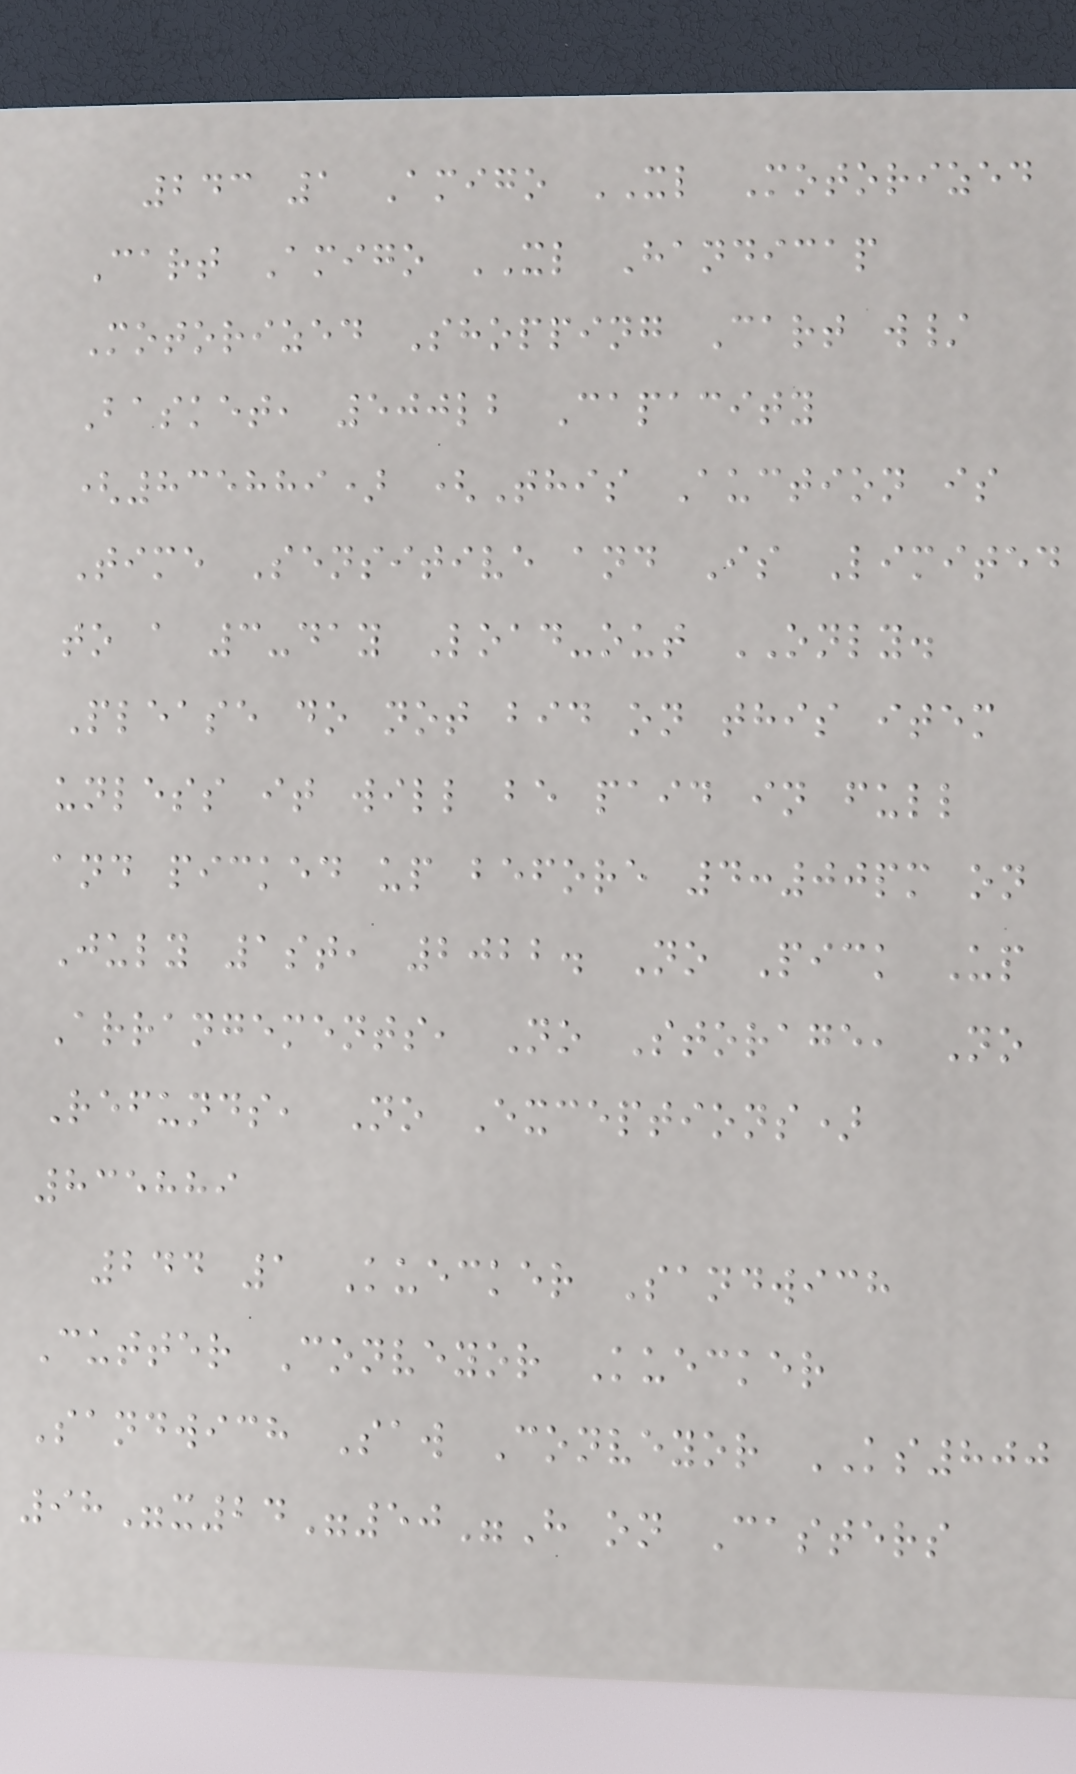243 1 Amigo XL Motorized
Cart Amigo XL Handicap
Motorized Shopping Cart w/
Basket, 500lb Capacity
(835889) (This Auction is
Time Sensitive and Is Limited
to a 3-day Load-out ONLY.
Please do not bid on this item
unless it will be paid in full
and picked up before 4:00pm on
July 1st, 2022. No Pick Up
Arrangements, No Storage, No
Refunds, No Exceptions)
835889
244 1 Kuecker Sandwich
Cutter Conveyor Kuecker
Sandwich Saw Conveyor KS800
98"x24"50"H on Casters
